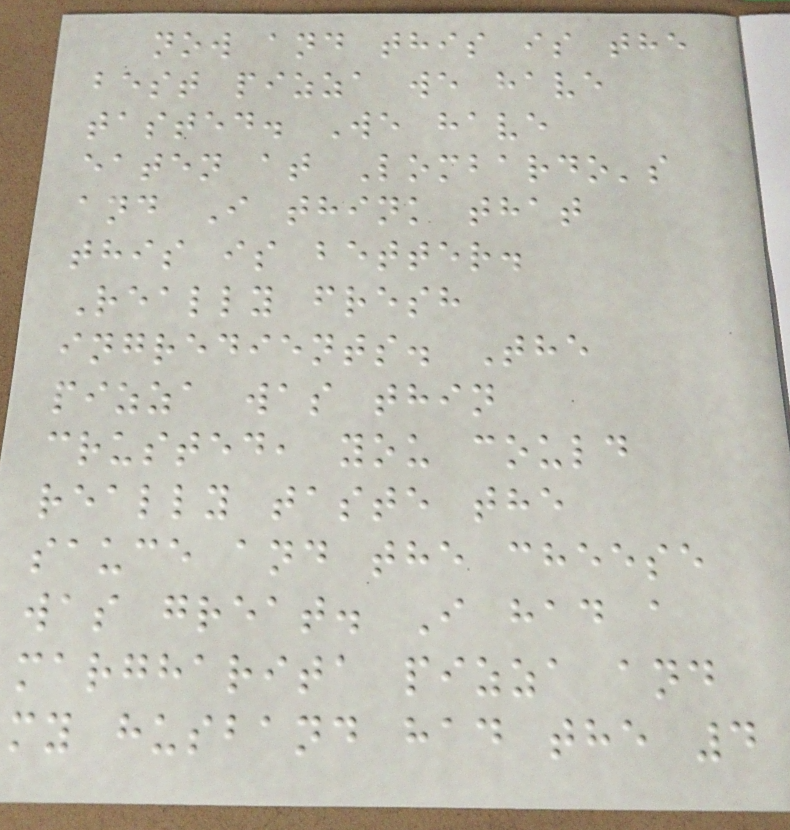now and this is the
best pizza we have
tasted. We have
eaten at Lombardo's
and I think that
this is better.
Really fresh
ingredients. The
pizza was thin
crusted, you could
really taste the
sauce and the cheese
was great. I had a
margharita pizza and
my husband had the 4
